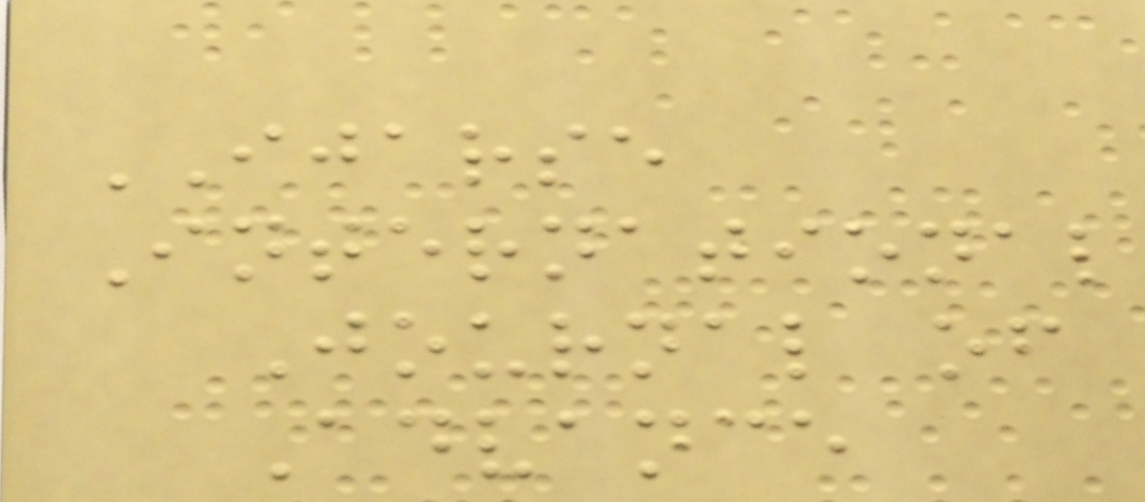IJARSE
International
Journal of
Advance
